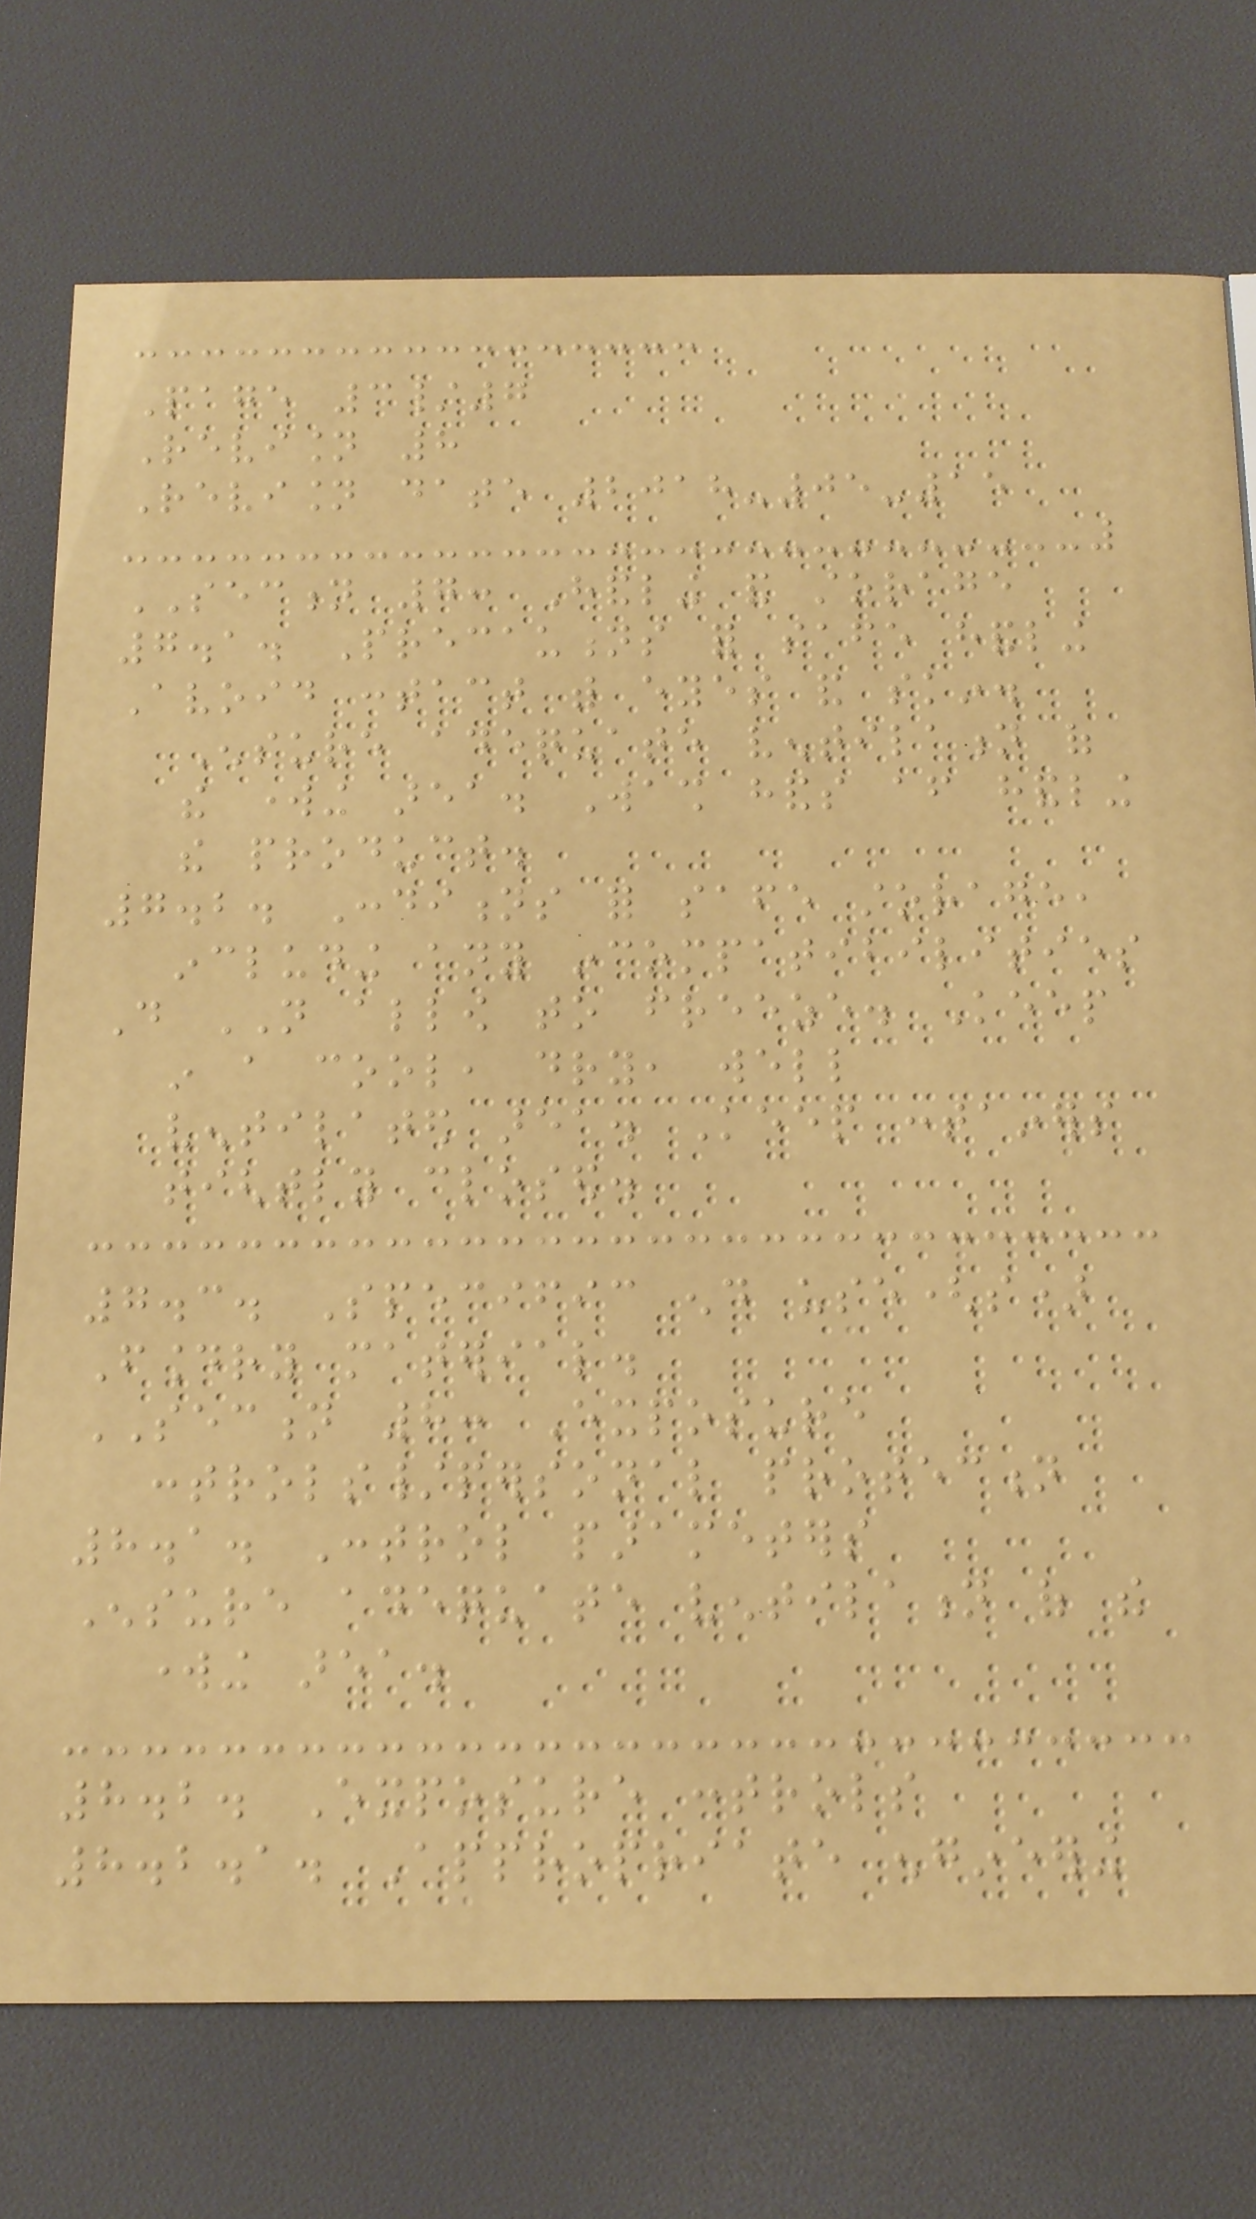Page 3/7
Revision 8
Revision date 2018-05-15
SECTION 7: Handling and storage
7.1. Precautions for safe handling
Avoid contact with eyes and skin.
Ensure adequate ventilation of
the working area. Wash hands after handling
the product.
7.2. Conditions for safe storage,
including any incompatibilities
Do NOT allow to freeze. Keep
in a cool, dry, well
ventilated area. Keep containers
tightly closed.
7.3. Specific end use(s)
Foundry material.
SECTION 8: Exposure
controls/personal protection
8.1. Control parameters
Ensure adequate ventilation of the
working area.
8.2. Exposure controls
8.2.1. Appropriate engineering
